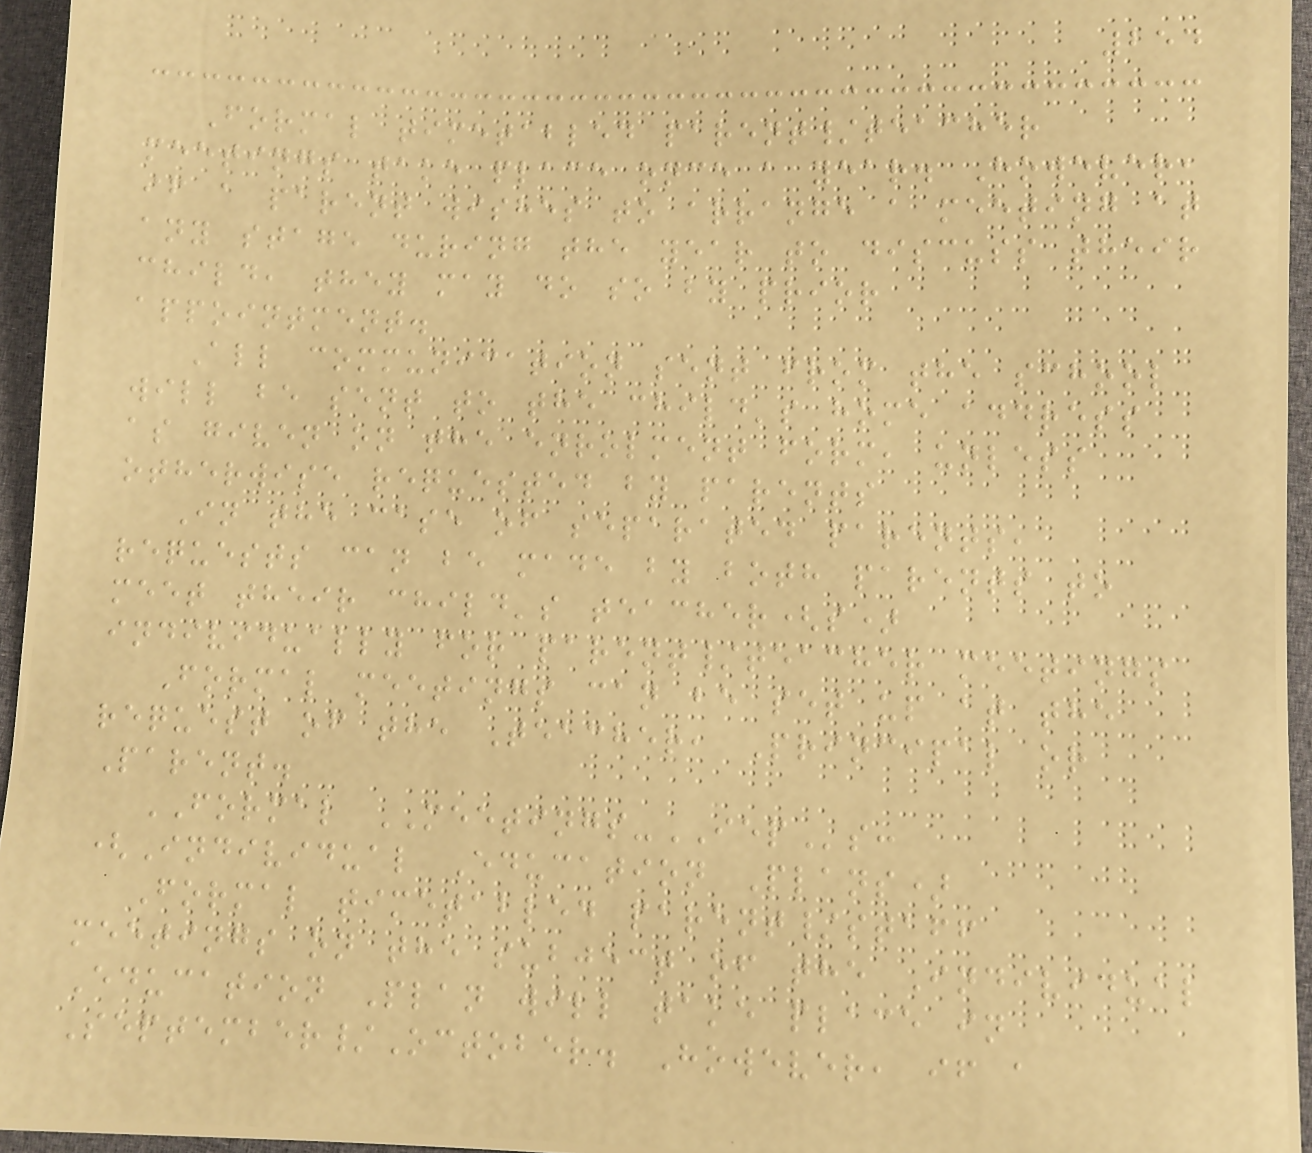254
Formal timetabled parent/teacher
meetings take place once a year. However,
if a parent wishes to arrange a meeting at
any stage during the year to discuss their
child, they may do so by prior
appointment.
All communication sent from the school
will be sent to the child's home address
as given on the enrolment form, unless
otherwise requested by parents
In the case of separated parents,
requests can be made by both parents to
meet their child's teacher(s)
individually for parent/teacher meetings
Formal meetings can be set up at the
request of the Teacher, Principal or
Parent.
FORMAL MEETINGS-IEPs:
(Individual Education Plans)
Formal timetabled parent/staff
meetings on the subject of the Individual
Education Plan will take place in
September/October. However, if a
